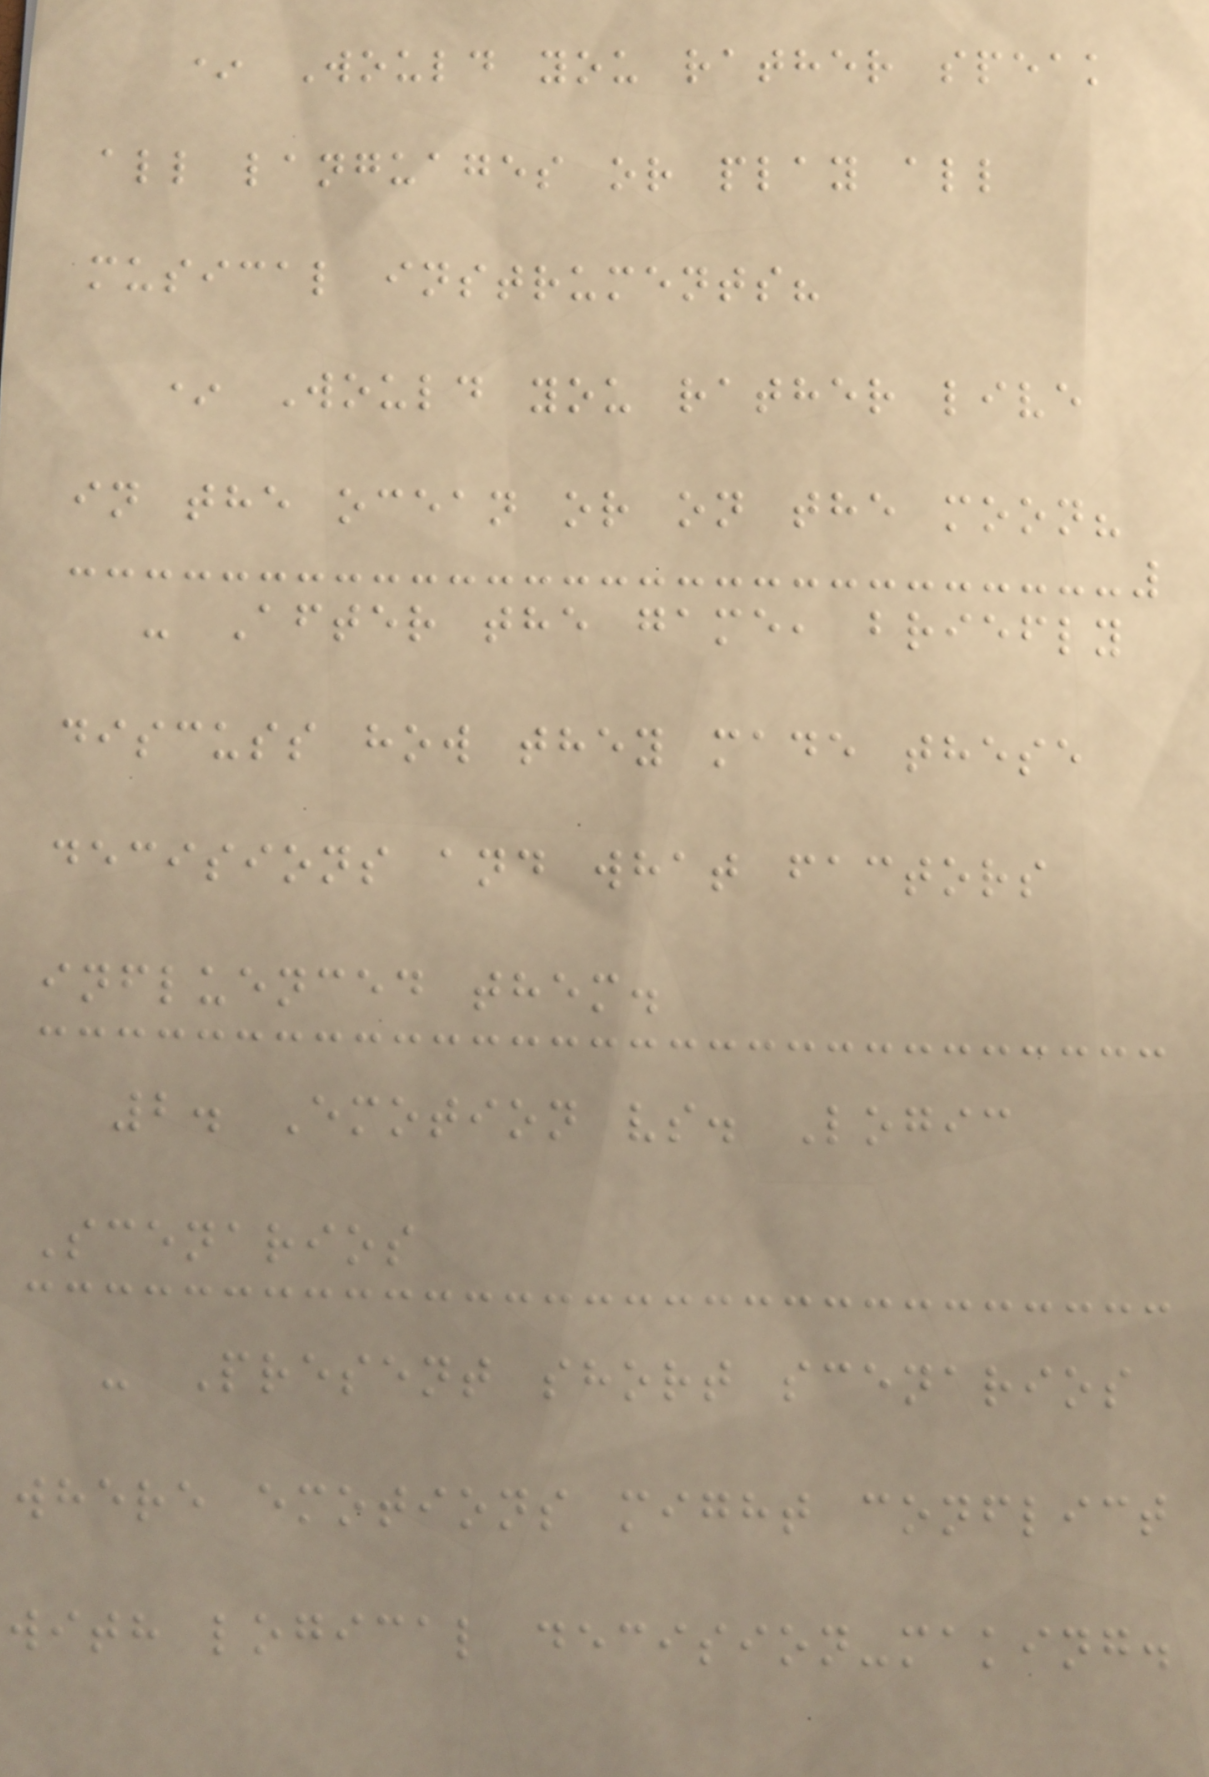* Would you rather speak
all languages or play all
musical instruments?
* Would you rather live
in the ocean or on the moon?
- After the game, briefly
discuss how they made these
decisions and what factors
influenced them.
2. Emotion vs. Logic
Scenarios
- Present short scenarios
where emotions might conflict
with logical decision-making.
